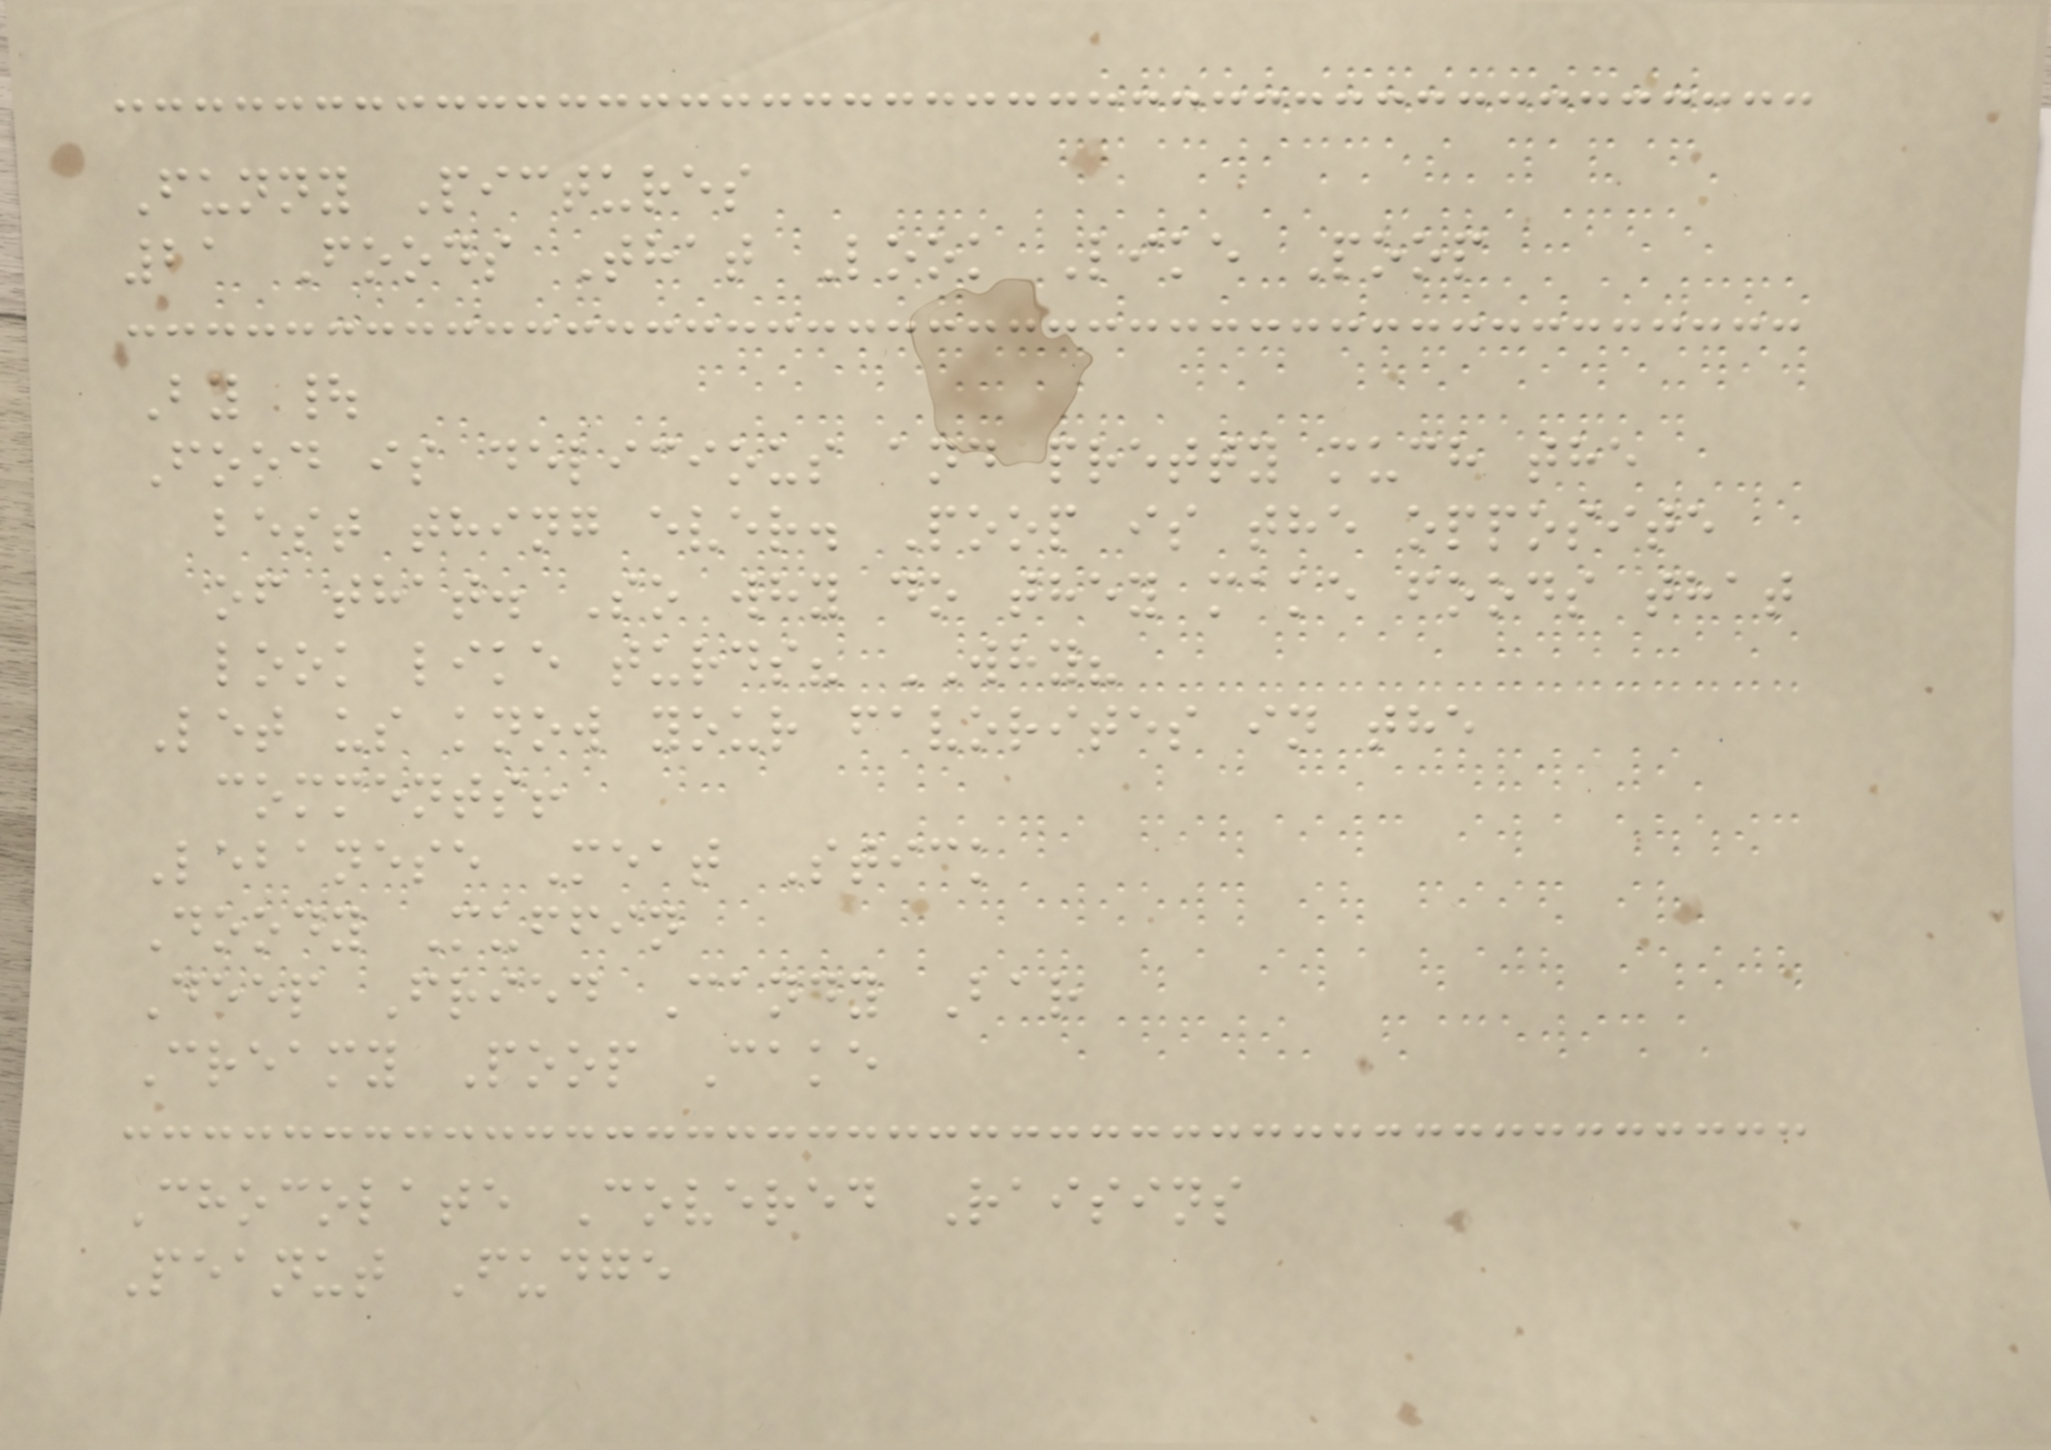Funny Pictures
21 Foods That Look Like Poop
By |
Food is delicious and pretty much the
best thing ever. Poop is the opposite
of that. So why do they make foods that
look like turds? WHY?
Let us know your favorites in the
comments!
Lebanese Meat Stick
Doody Muffin
Deep Fried Candy Bar
Creamy Poop Cake
Chocolate Covered Raisins
Peanut Fudge
